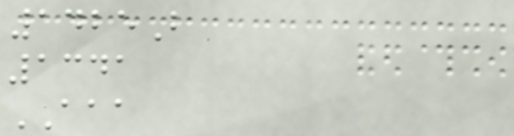1425B
1341
AAA
